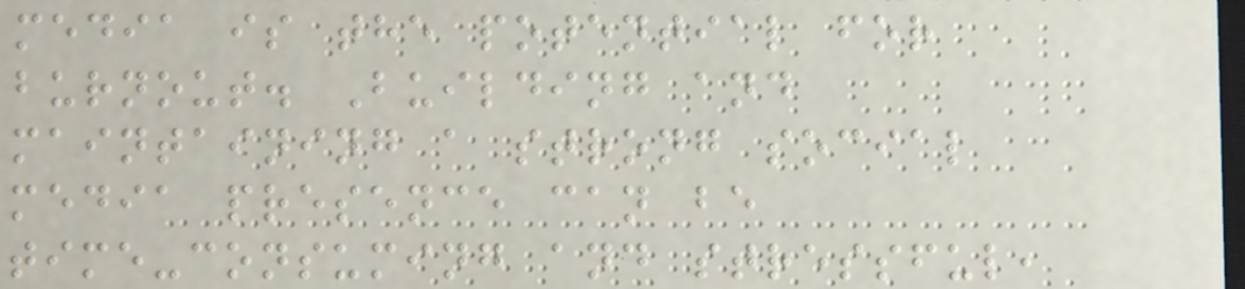media is the potential for
burnout. Building and
maintaining a strong social
media presence can be
time-consuming and stressful,
